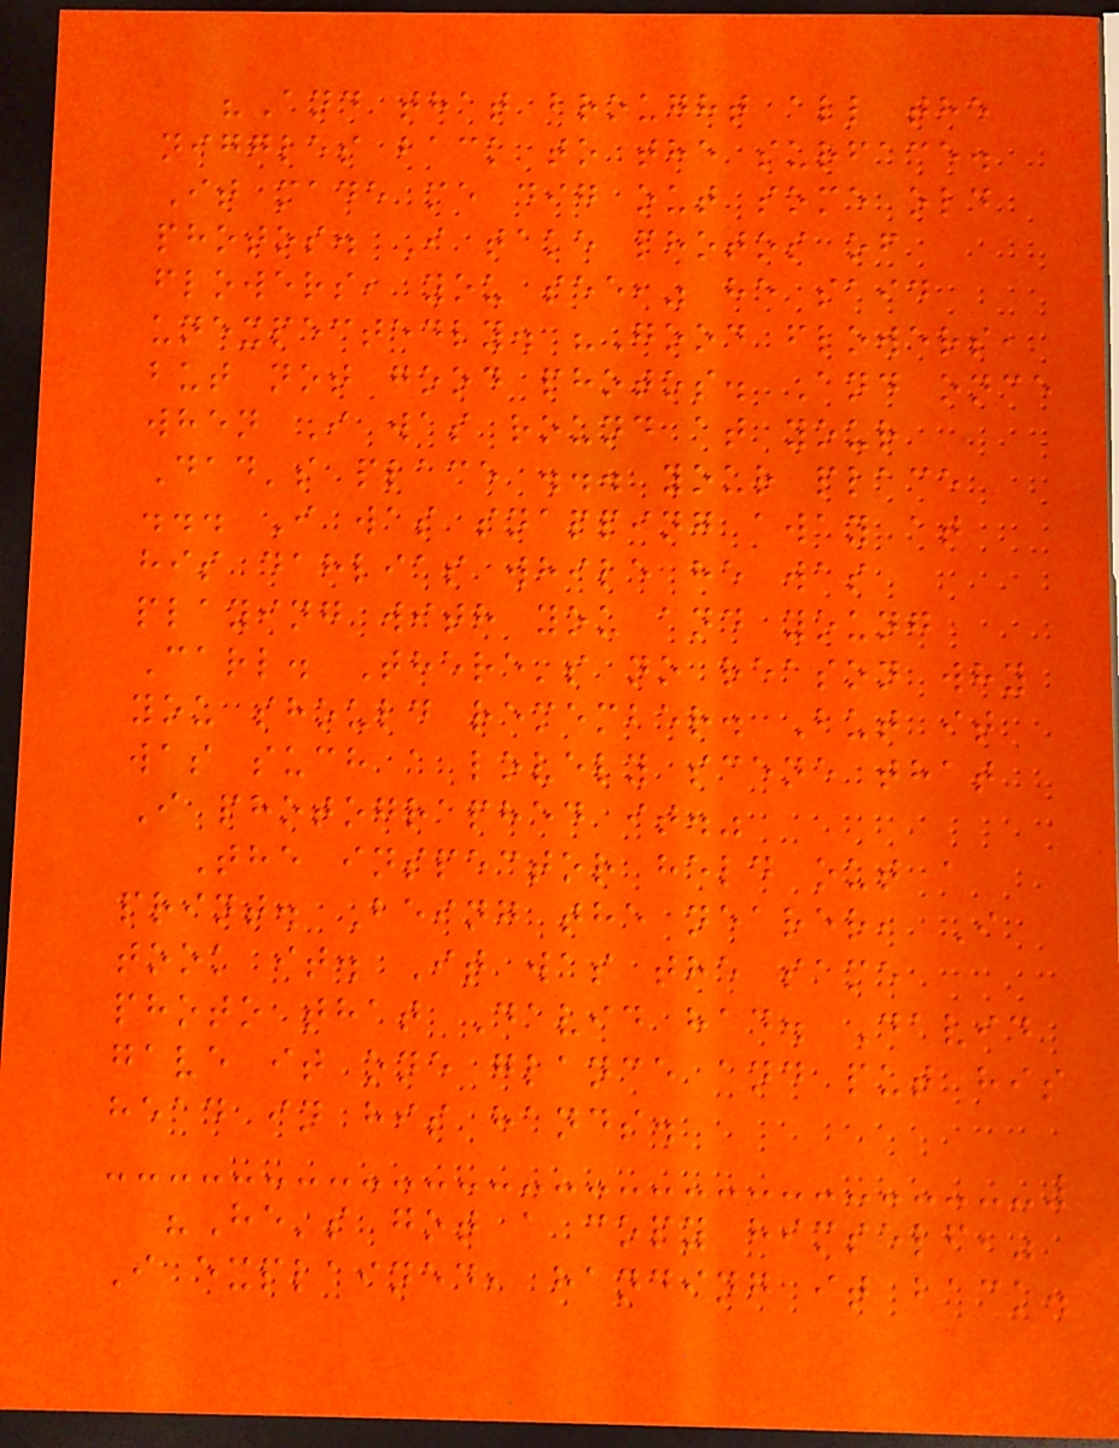"And that brought all the
niggles back to the surface.
It made me dig out some old
photos. I take photos of
flowers, you see," he said
unexpectedly. "Good flowers,
but not good photos. And once
when I was round at your
Dad's place ... your place
... I was snapping away at
his dahlias while he was
playing with you and young
Carl. There's no reason why
you should remember. But it
was such a lovely scene that
I photographed it."
The inspector held out a
print. Being the nearer, I
took it. It was the same
photo that David had. David
gave it one glance and put his
head in his hands.
"He's got a copy himself,"
I explained, handing it back.
